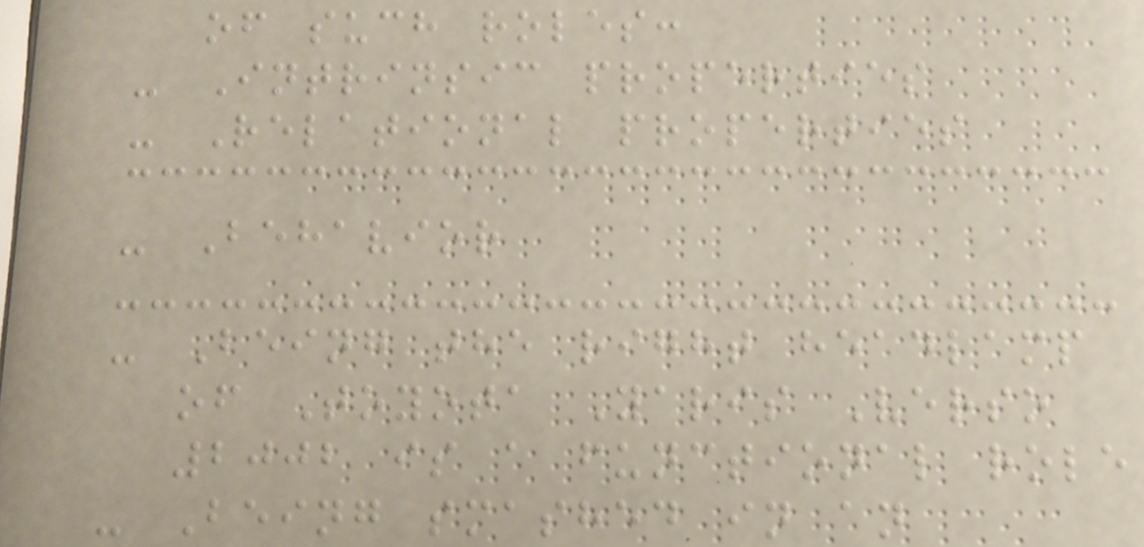of such roles:
- Intrinsic properties
- Relational properties
- Behavior
- Being the right headlamp
of Toyota Yaris Verso
2002 is a functional role
- Being smashed in an
